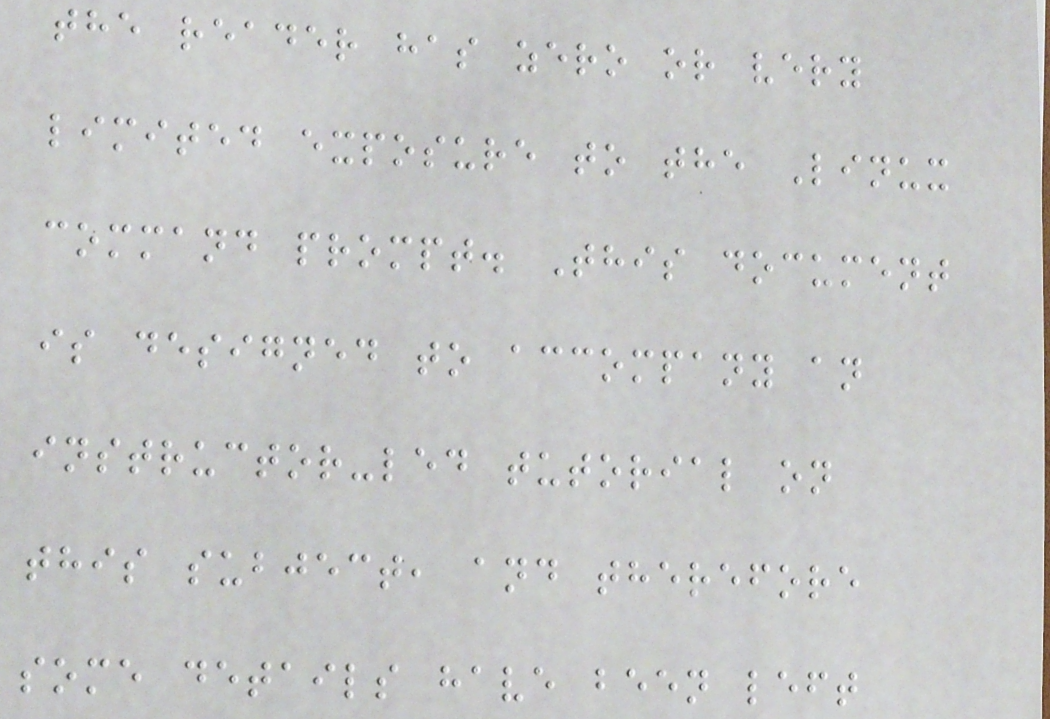the reader has zero or very
limited exposure to the Linux
command prompt. This document
is designed to accompany an
instructor-led tutorial on
this subject, and therefore
some details have been left
